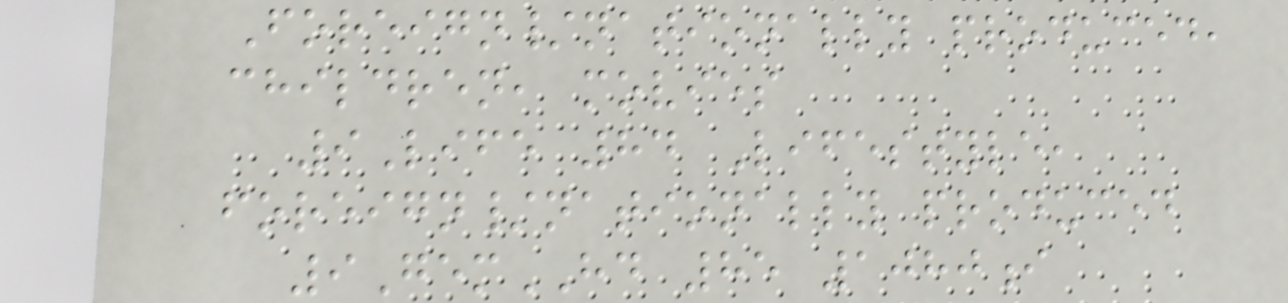Foreign/nationally produced,
children, movies
9Life 84 Lifestyle,
foreign/nationally produced
9GemHD 85 1080i
